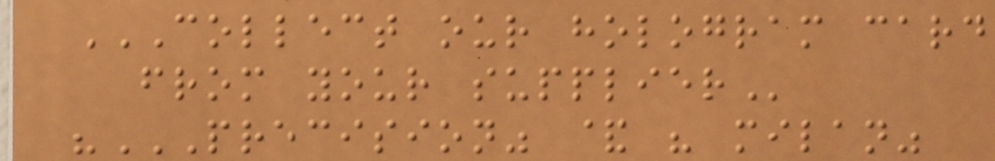COLLECT OUR HOLOGRAM CARD
FROM YOUR SUPPLIER
"PRECISION" & " MILAN"
